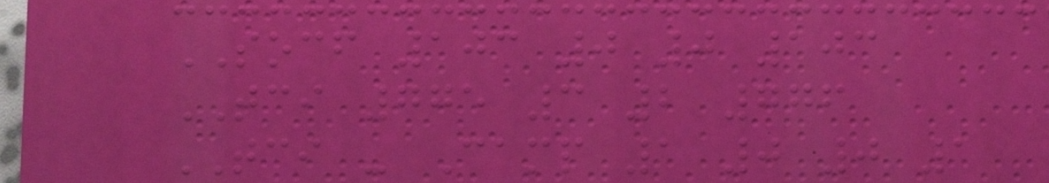SOCF 103 0 0 103
TCI 775 3 2 776
TCI - Camp 1 0 0 1
